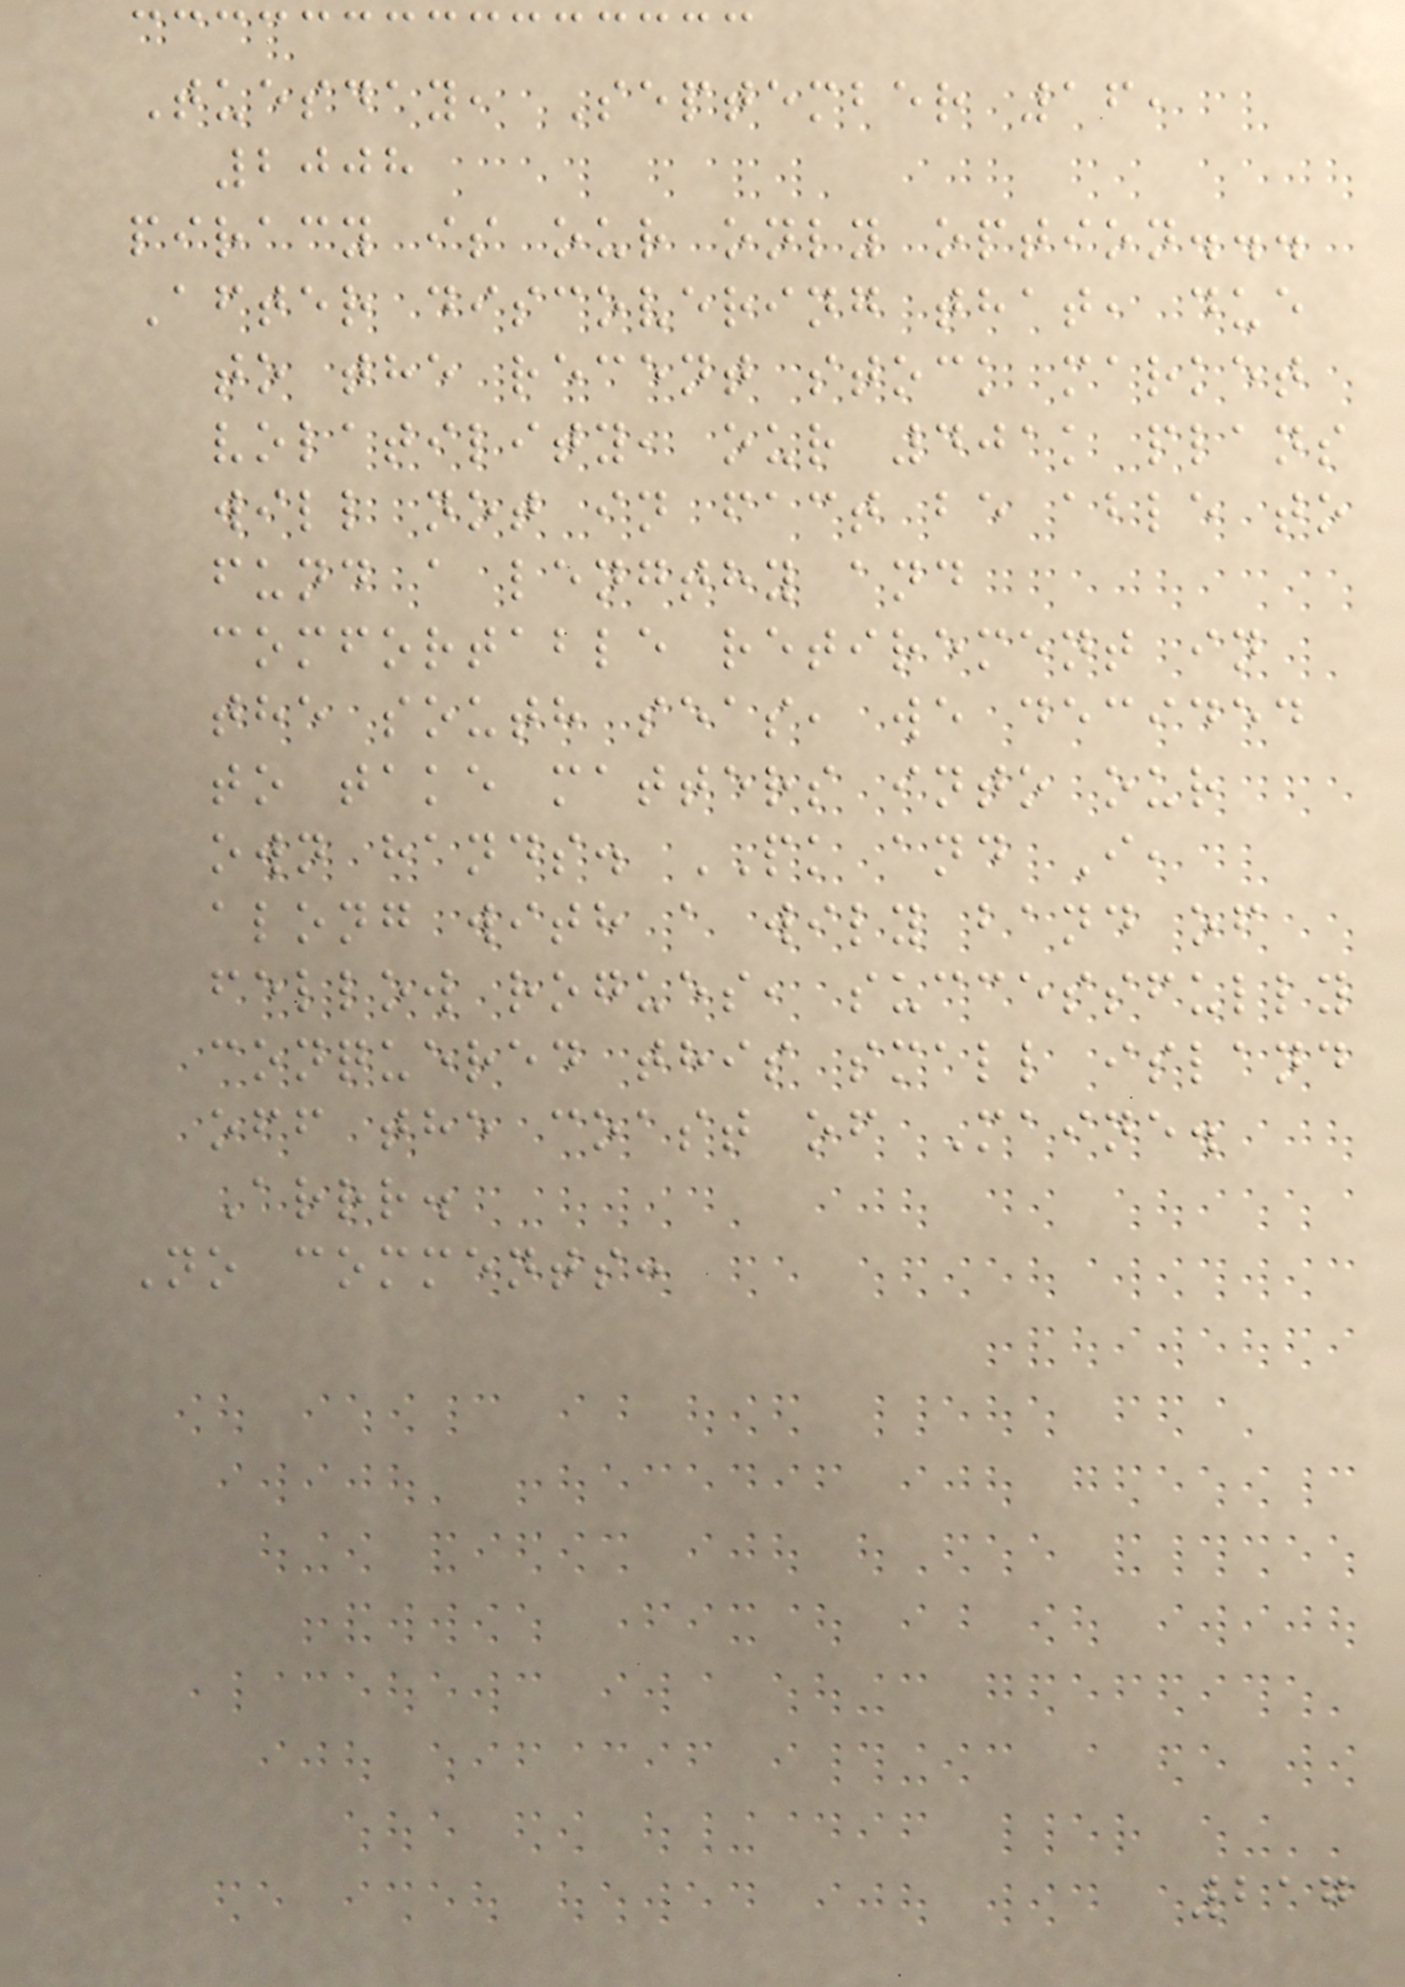Tuesday, September 16,
2008
piracy is our only option...
After discovering that, due
to the recent stock market
volatility, our 401k plans
will not in fact be able to
fund a lengthy and
comfortable retirement in
the south seas, we decided
to take matters into our
own hands. PK and I,
along with a wily band of
fellow rogues, successfully
conquered this small island
off the coast of Maine.
Arrr.
No comments:
217
